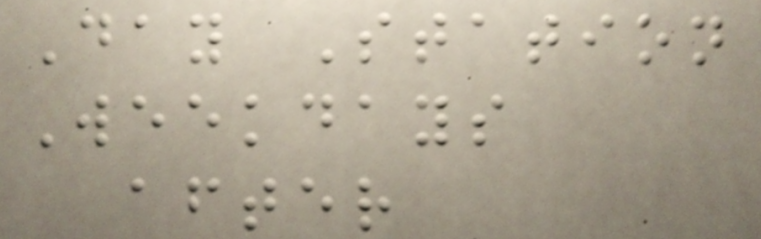Day Station
Weekdays
after
